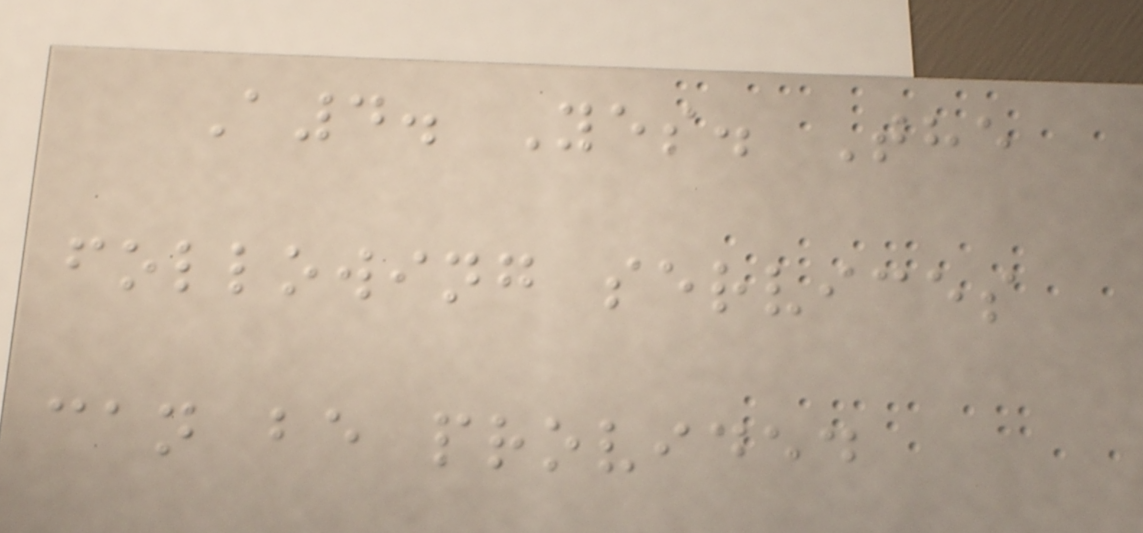A4. Yes. The
following services
can be provided
